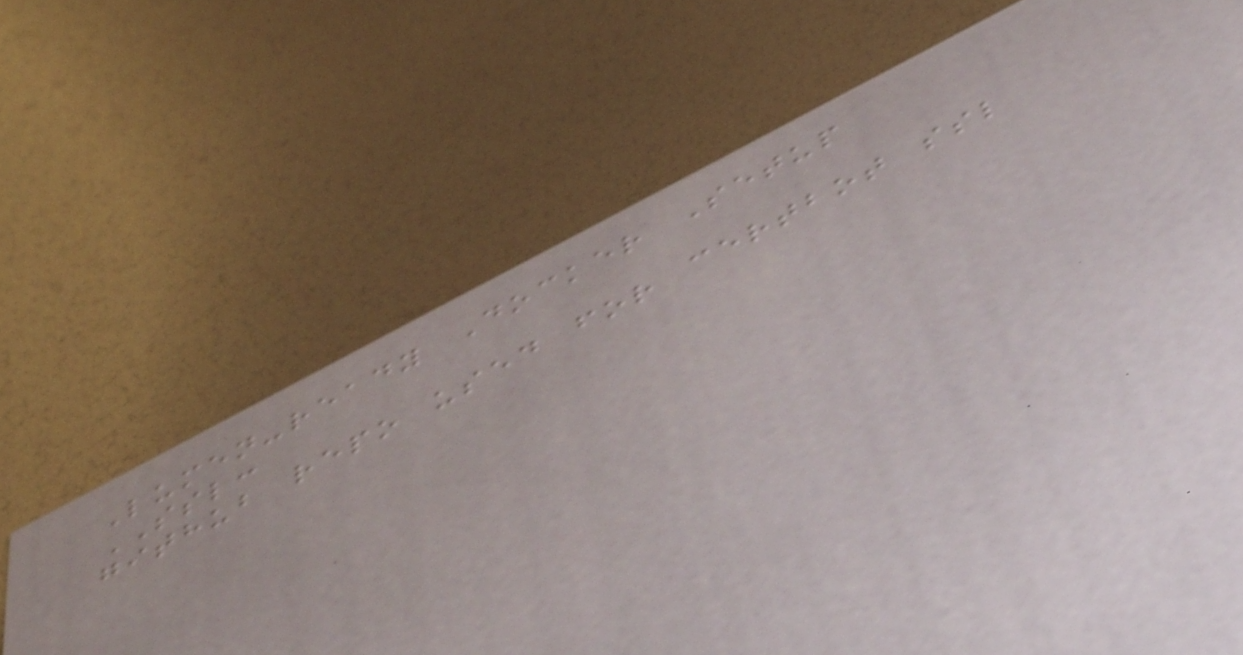Lumen-ready Docker Setup
SSL:
github repo used for certbot ssl
